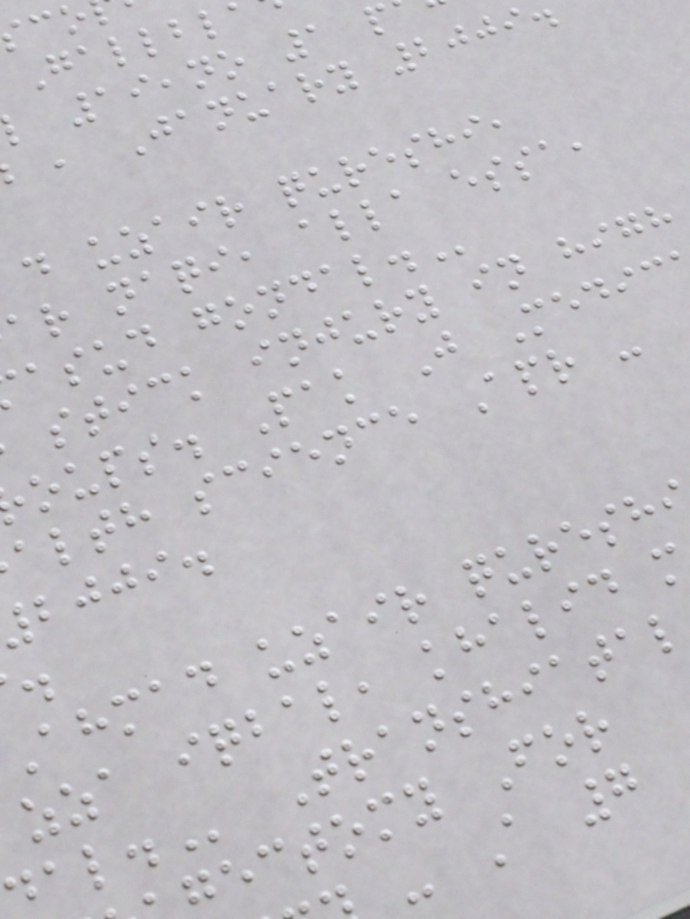Gallbl
19,no 1 p
, January 2009
d uzair qureshi,
ar naqi, alla essa,
stick injury in high
oups. Pak J Medic
alth science Apr -
bjji.
ahmad uzair
zza iqbal, khalid m
Transhiatal
ectomy For
- A 7
